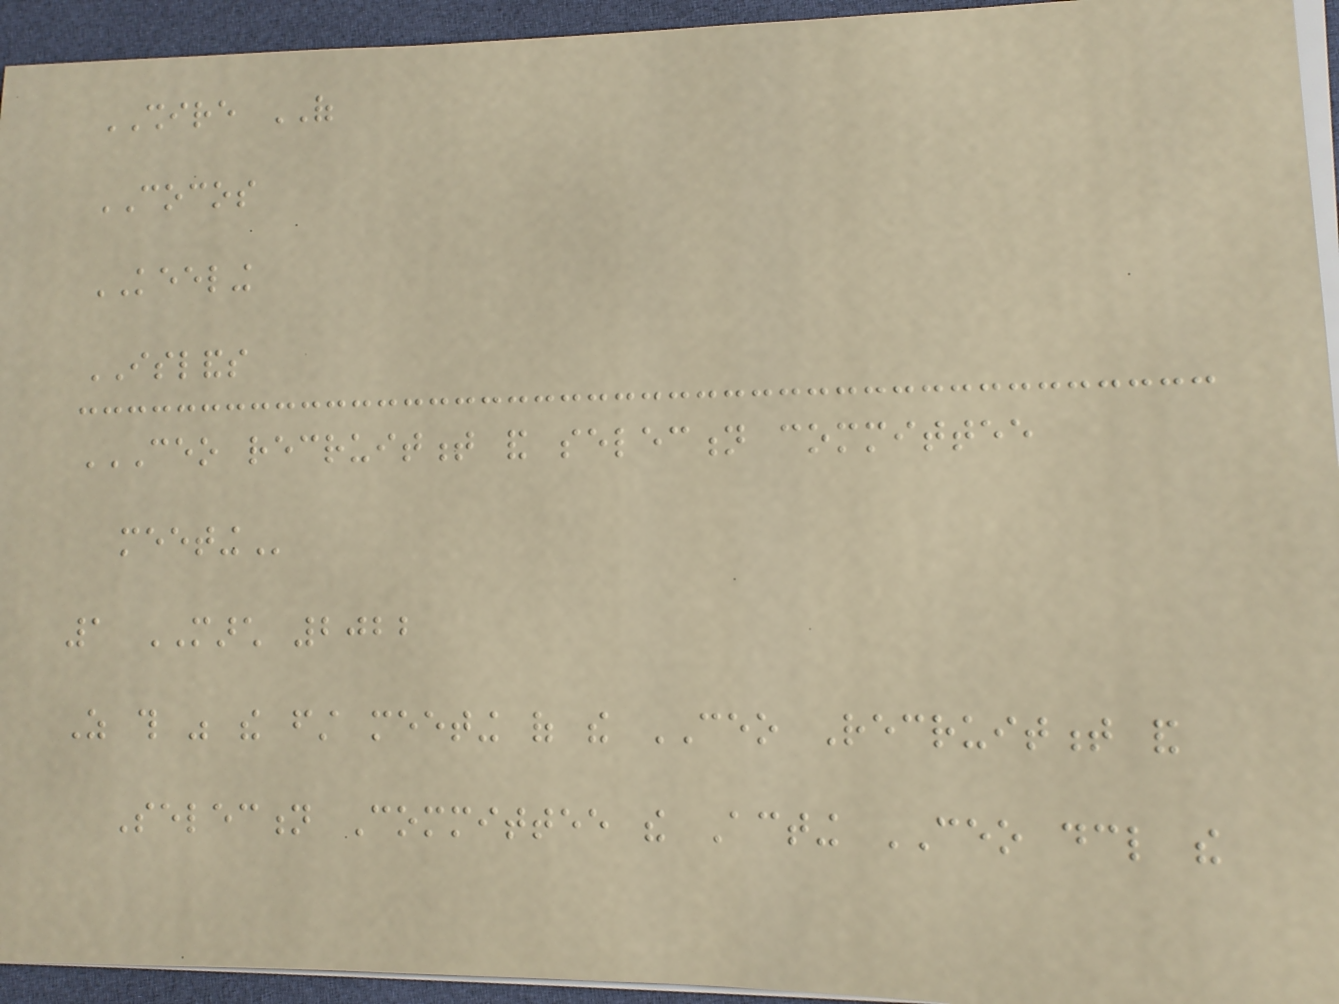SHIRE OF
COCOS
KEELING
ISLANDS
CEO RECRUITMENT AND SELECTION COMMITTEE
MEETING
1 MARCH 2022
As this was the first meeting of the CEO Recruitment and
Selection Committee the Acting CEO declare the
